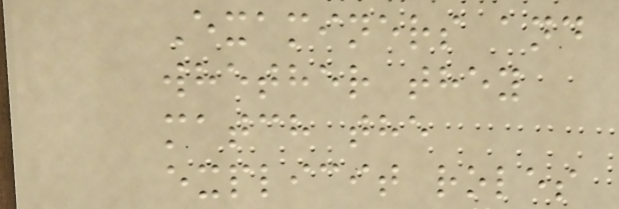Examiners and
whether they
match the
explicit roles
